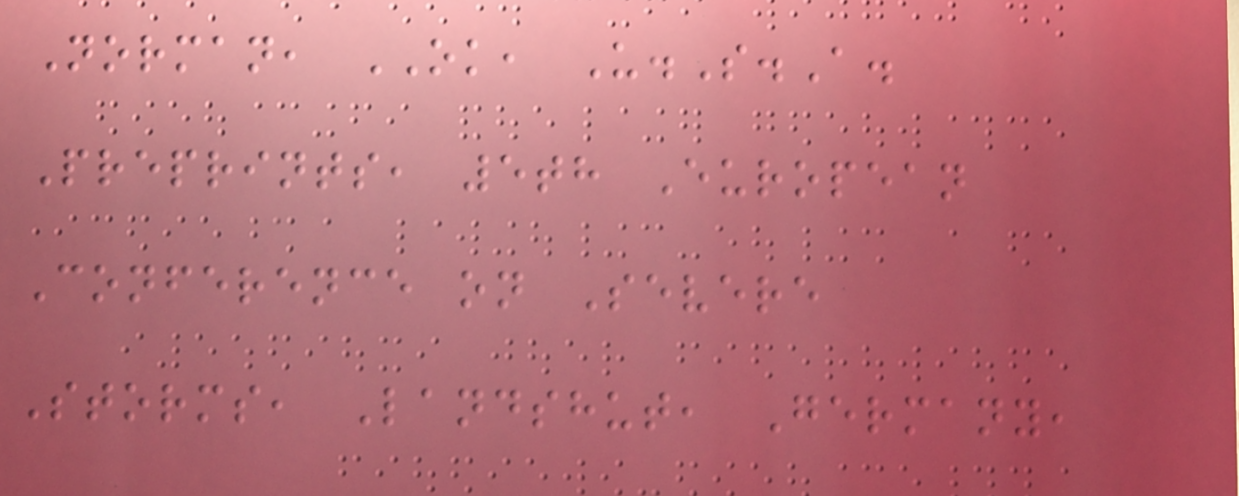Norman, OK, U.S.A.
Preprints, 5th European
Conference on Severe
Storms, Landshut, Germany,
